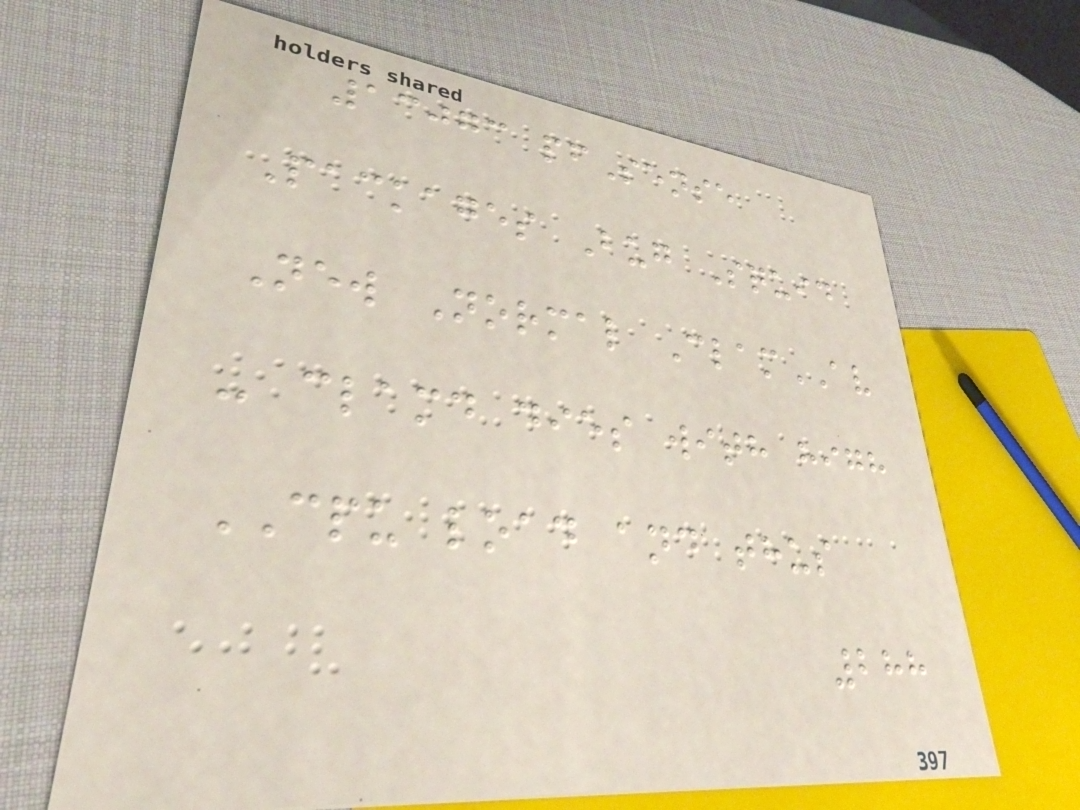13073 pfSense
Packages Bug Squid
New Normal ClamAV
- clamd dies with high
CPU load and thus
288
